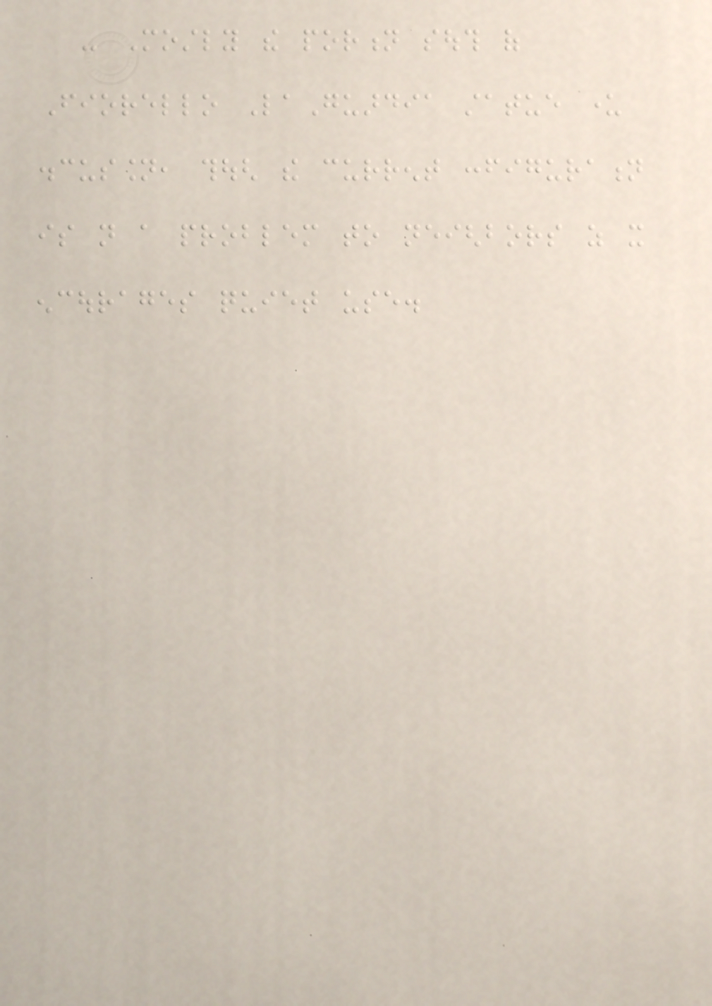- Mostly the portion south of
Fiorello LaGuardia statue under
discussion, though the current configuration
is not a problem to neighbors as it
encourages quiet use.
